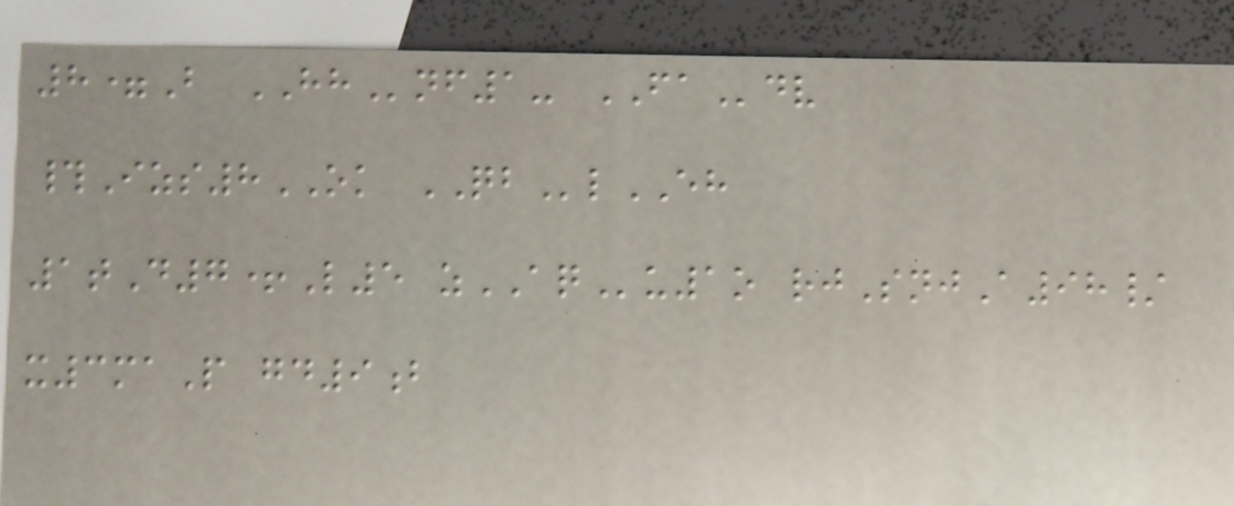8=B HHnf1- FAdv
#Izs8OK QBlEH
1tD7+L5 zAQu1o rjSnjA98/
x3maP gd9b
